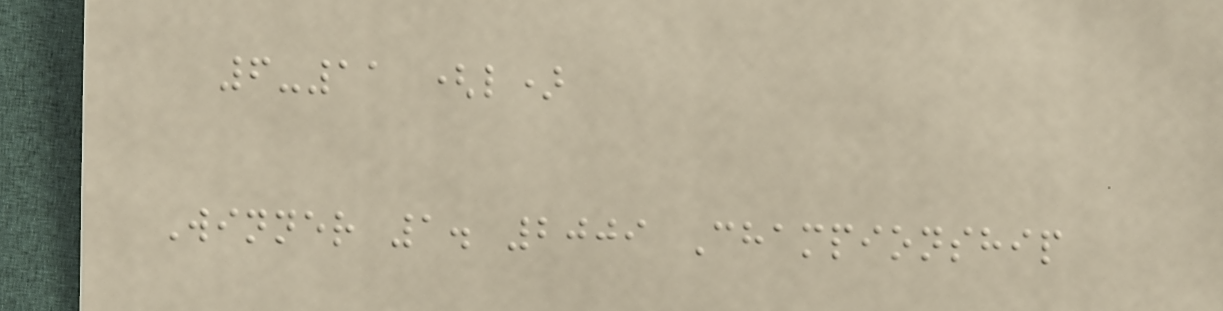6-11 (l)
Winner 1. 2009 Championship
